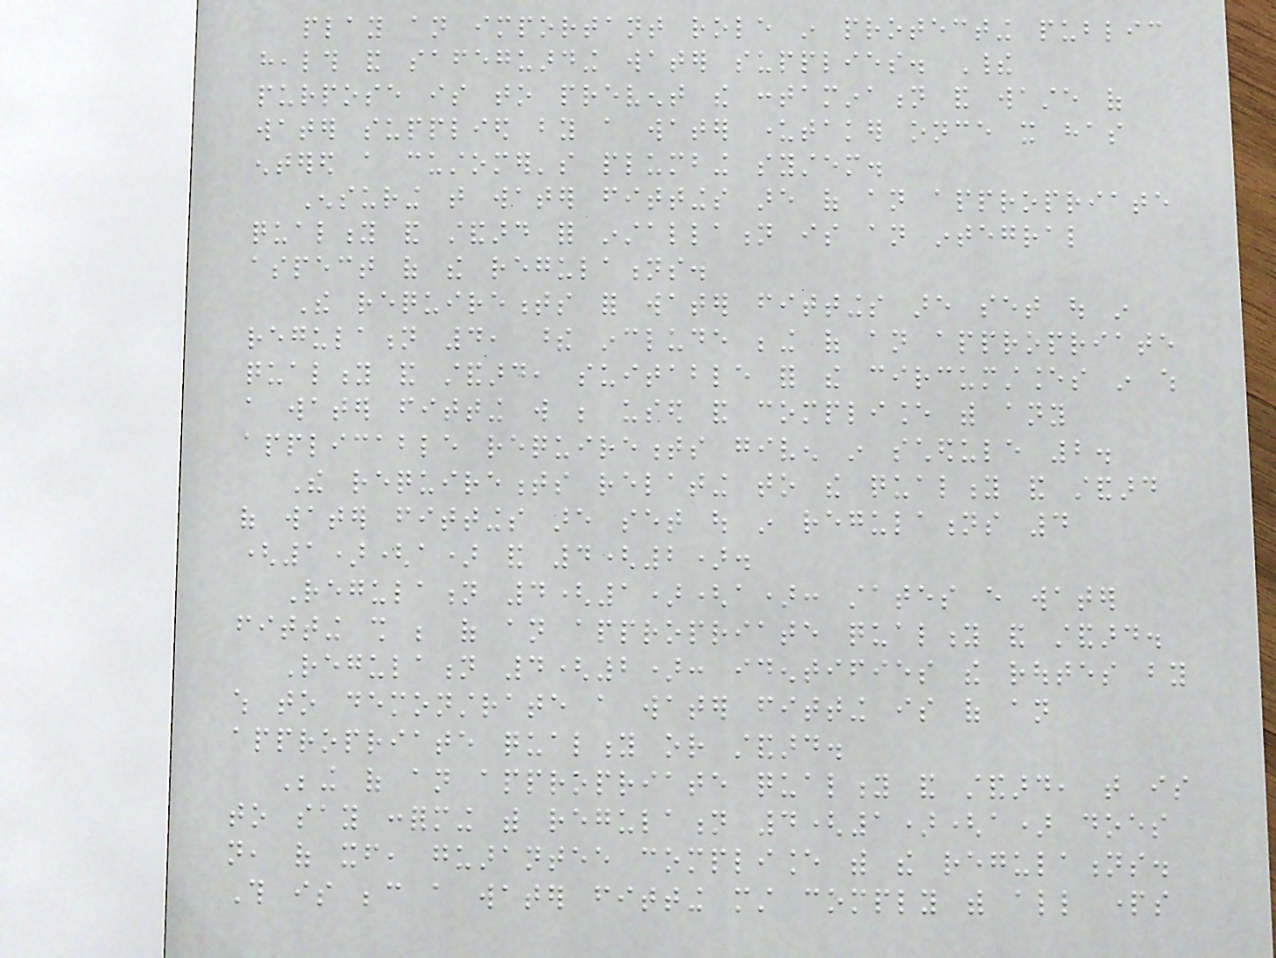play an important role in protecting public
health and safeguarding water supplies. Their
purpose is to prevent the contamination and waste of
water supplied by a water undertaker once it has
entered a customer's plumbing system.
Ensuring that water fittings are of an appropriate
quality and standard for installation is an integral
aspect of the regulations.
The requirements for water fittings are set out in
regulation 4, these include being of an appropriate
quality and standard, suitable for the circumstances in which
a water fitting will be used and compliance with any
applicable requirements given in schedule 2.
The requirements relating to the quality and standard
of water fittings are set out in regulations 4
(1)(a) and 4(2).
Regulation 4(1)(a): states every water
fitting shall be of an appropriate quality and standard.
Regulation 4(2): identifies the routes by
which to demonstrate a water fitting is of an
appropriate quality or standard.
Being of an appropriate quality and standard, that is
to say conforming with regulation 4(1)(a) does
not, of itself, guarantee compliance with the regulations.
This is because a water fitting must comply with all parts
